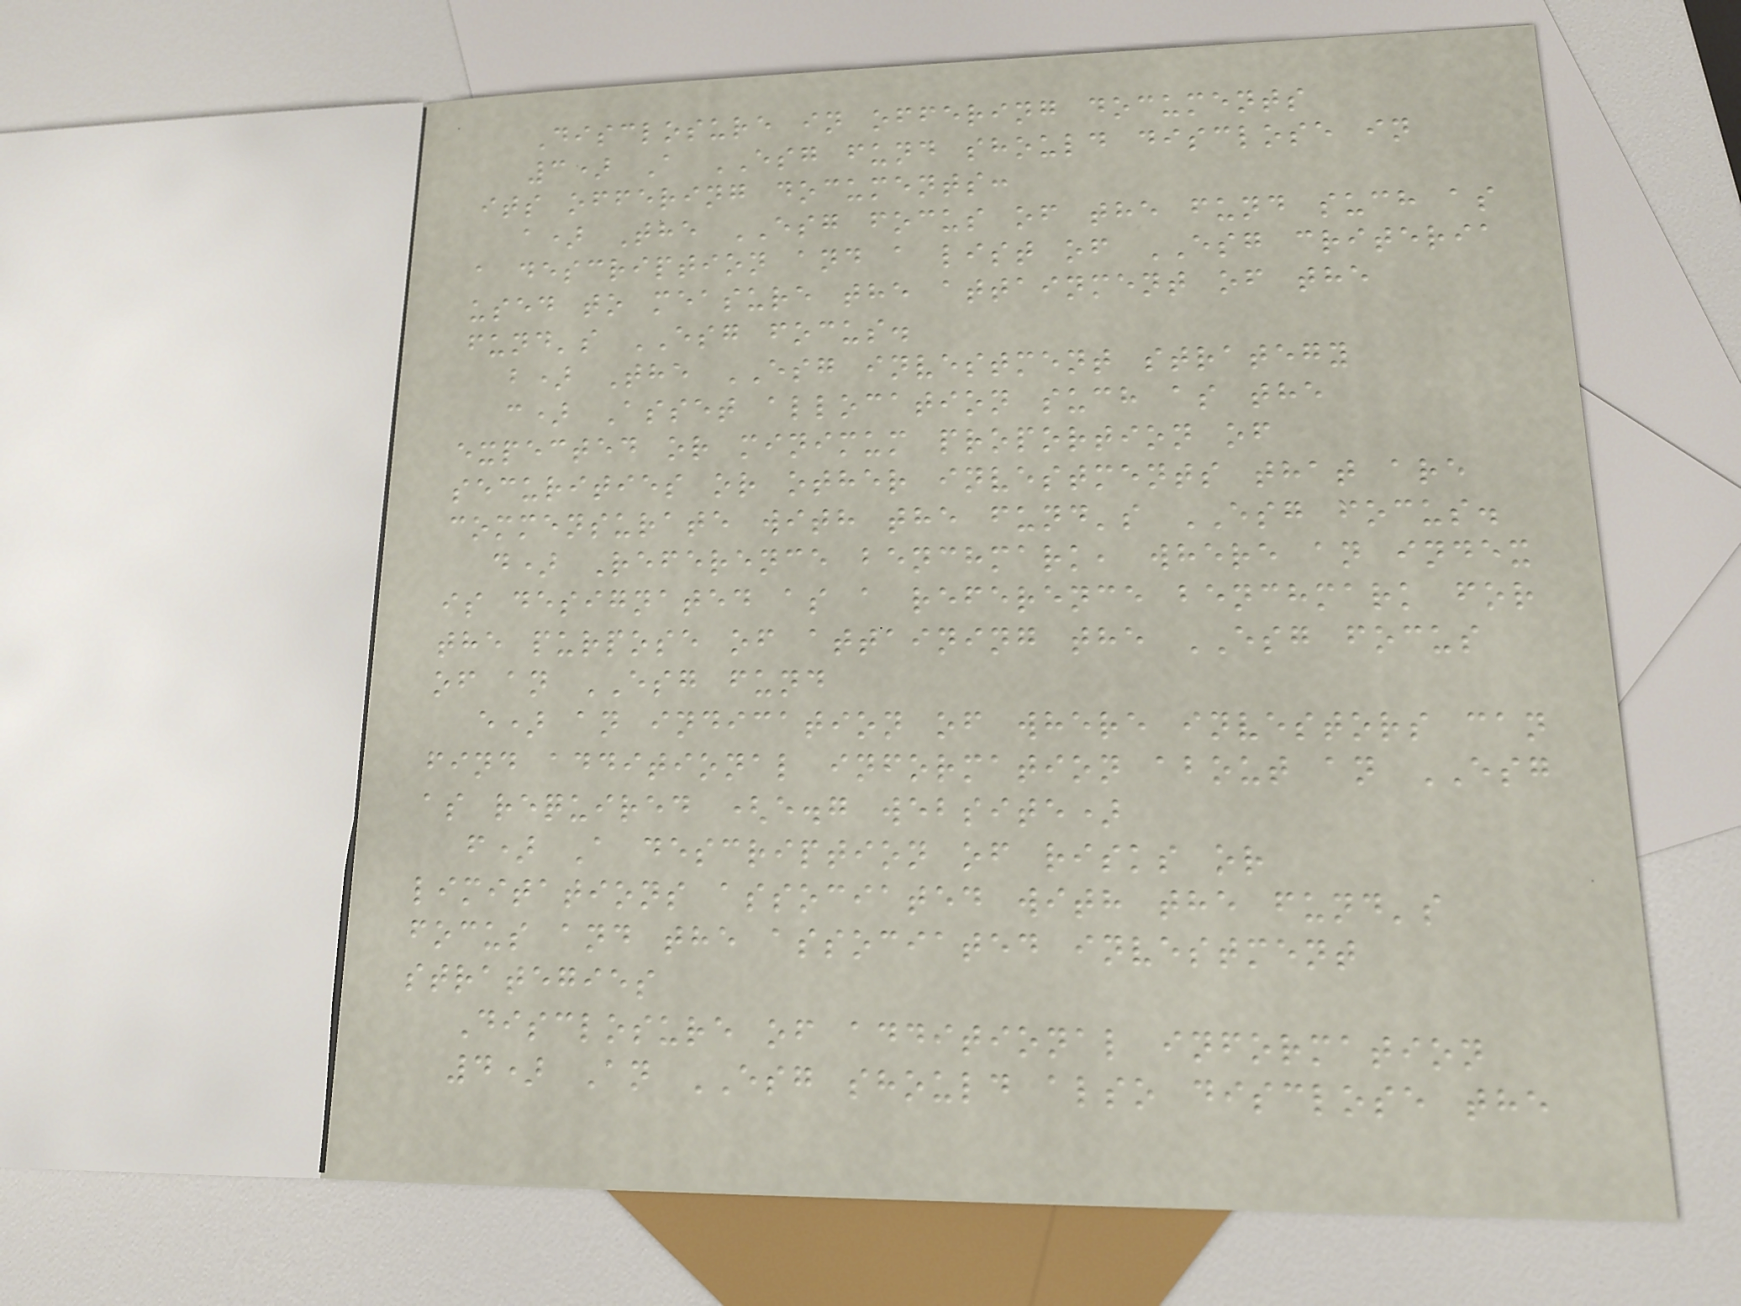Disclosure in offering documents
3) A ESG fund should disclose in
its offering documents:
a) The ESG focus of the fund such as
a description and a list of ESG criteria
used to measure the attainment of the
fund's ESG focus.
b) The ESG investment strategy
c) Asset allocation such as the
expected or minimum proportion of
securities or other investments that are
commensurate with the fund's ESG focus.
d) Reference benchmark, where an index
is designated as a reference benchmark for
the purpose of attaining the ESG focus
of an ESG fund
e) an indication of where investors can
find additional information about an ESG
as required (e.g website)
f) A description of risks or
limitations associated with the fund's
focus and the associated investment
strategies
Disclosure of additional information
4) An ESG should also disclose the
